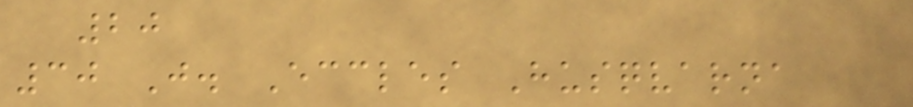20
30 J. Eccles Husqvarna
